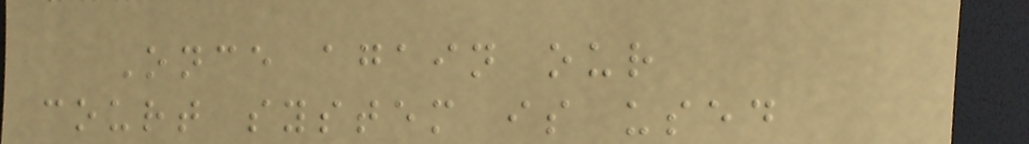Once again our
court system is used
